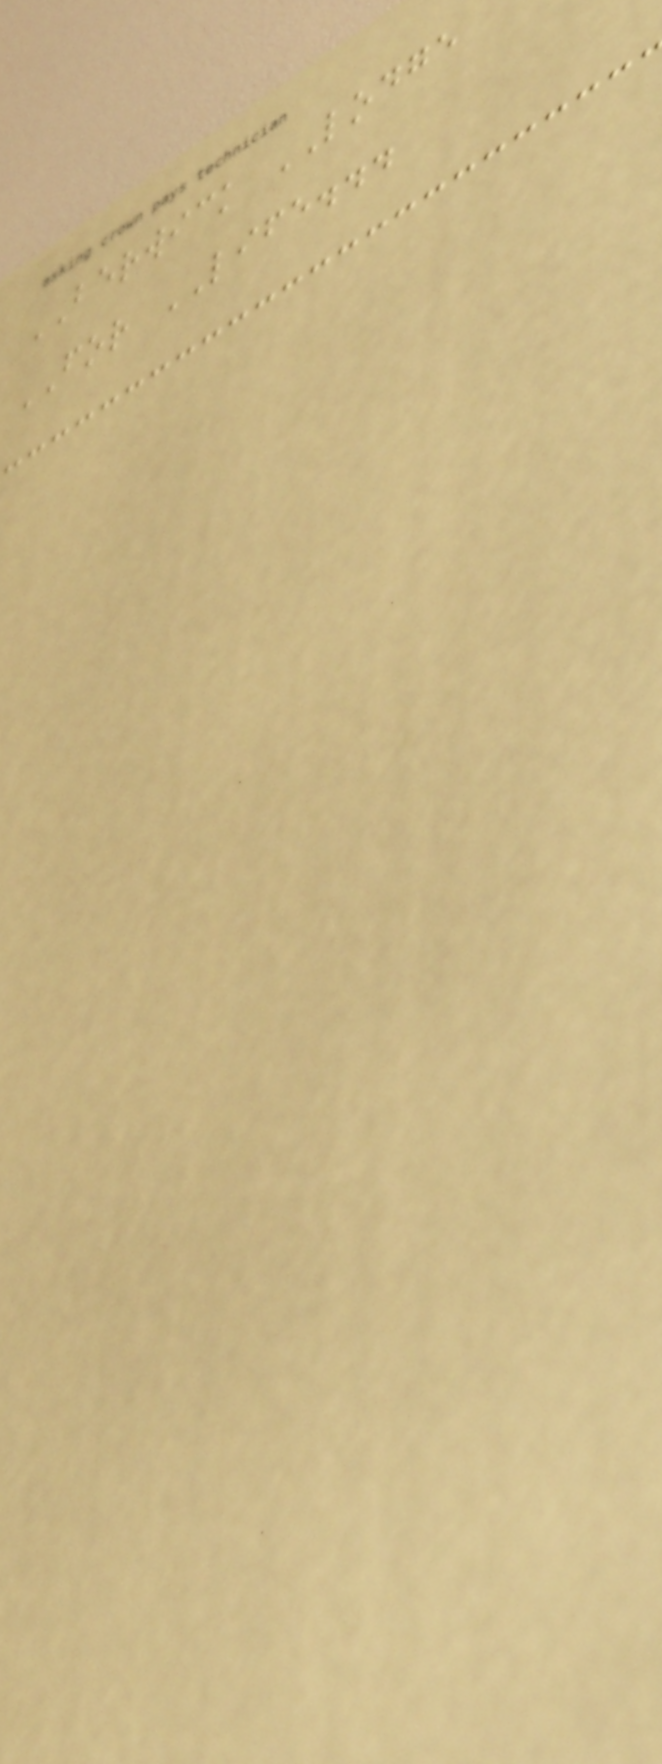BERWICK LODGE
FOR LIFE...
